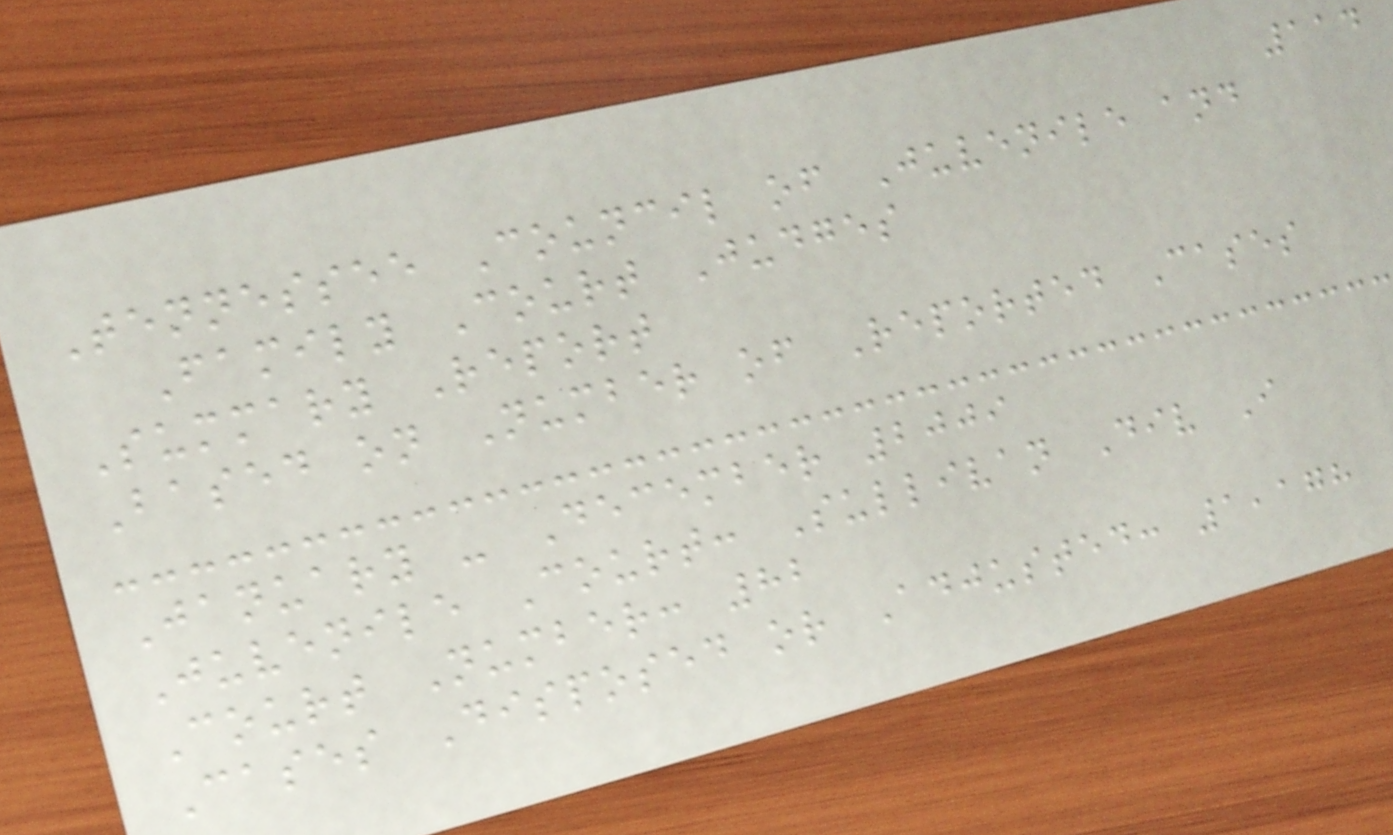114
Tennessee Council of Juvenile and
Family Court Judges
Summary Report
Based on Number of Reported Cases
January - December 2009
Juvenile Court: Sullivan Div I
Court Number: 82
Cases Disposed or Adjusted: 1,178
